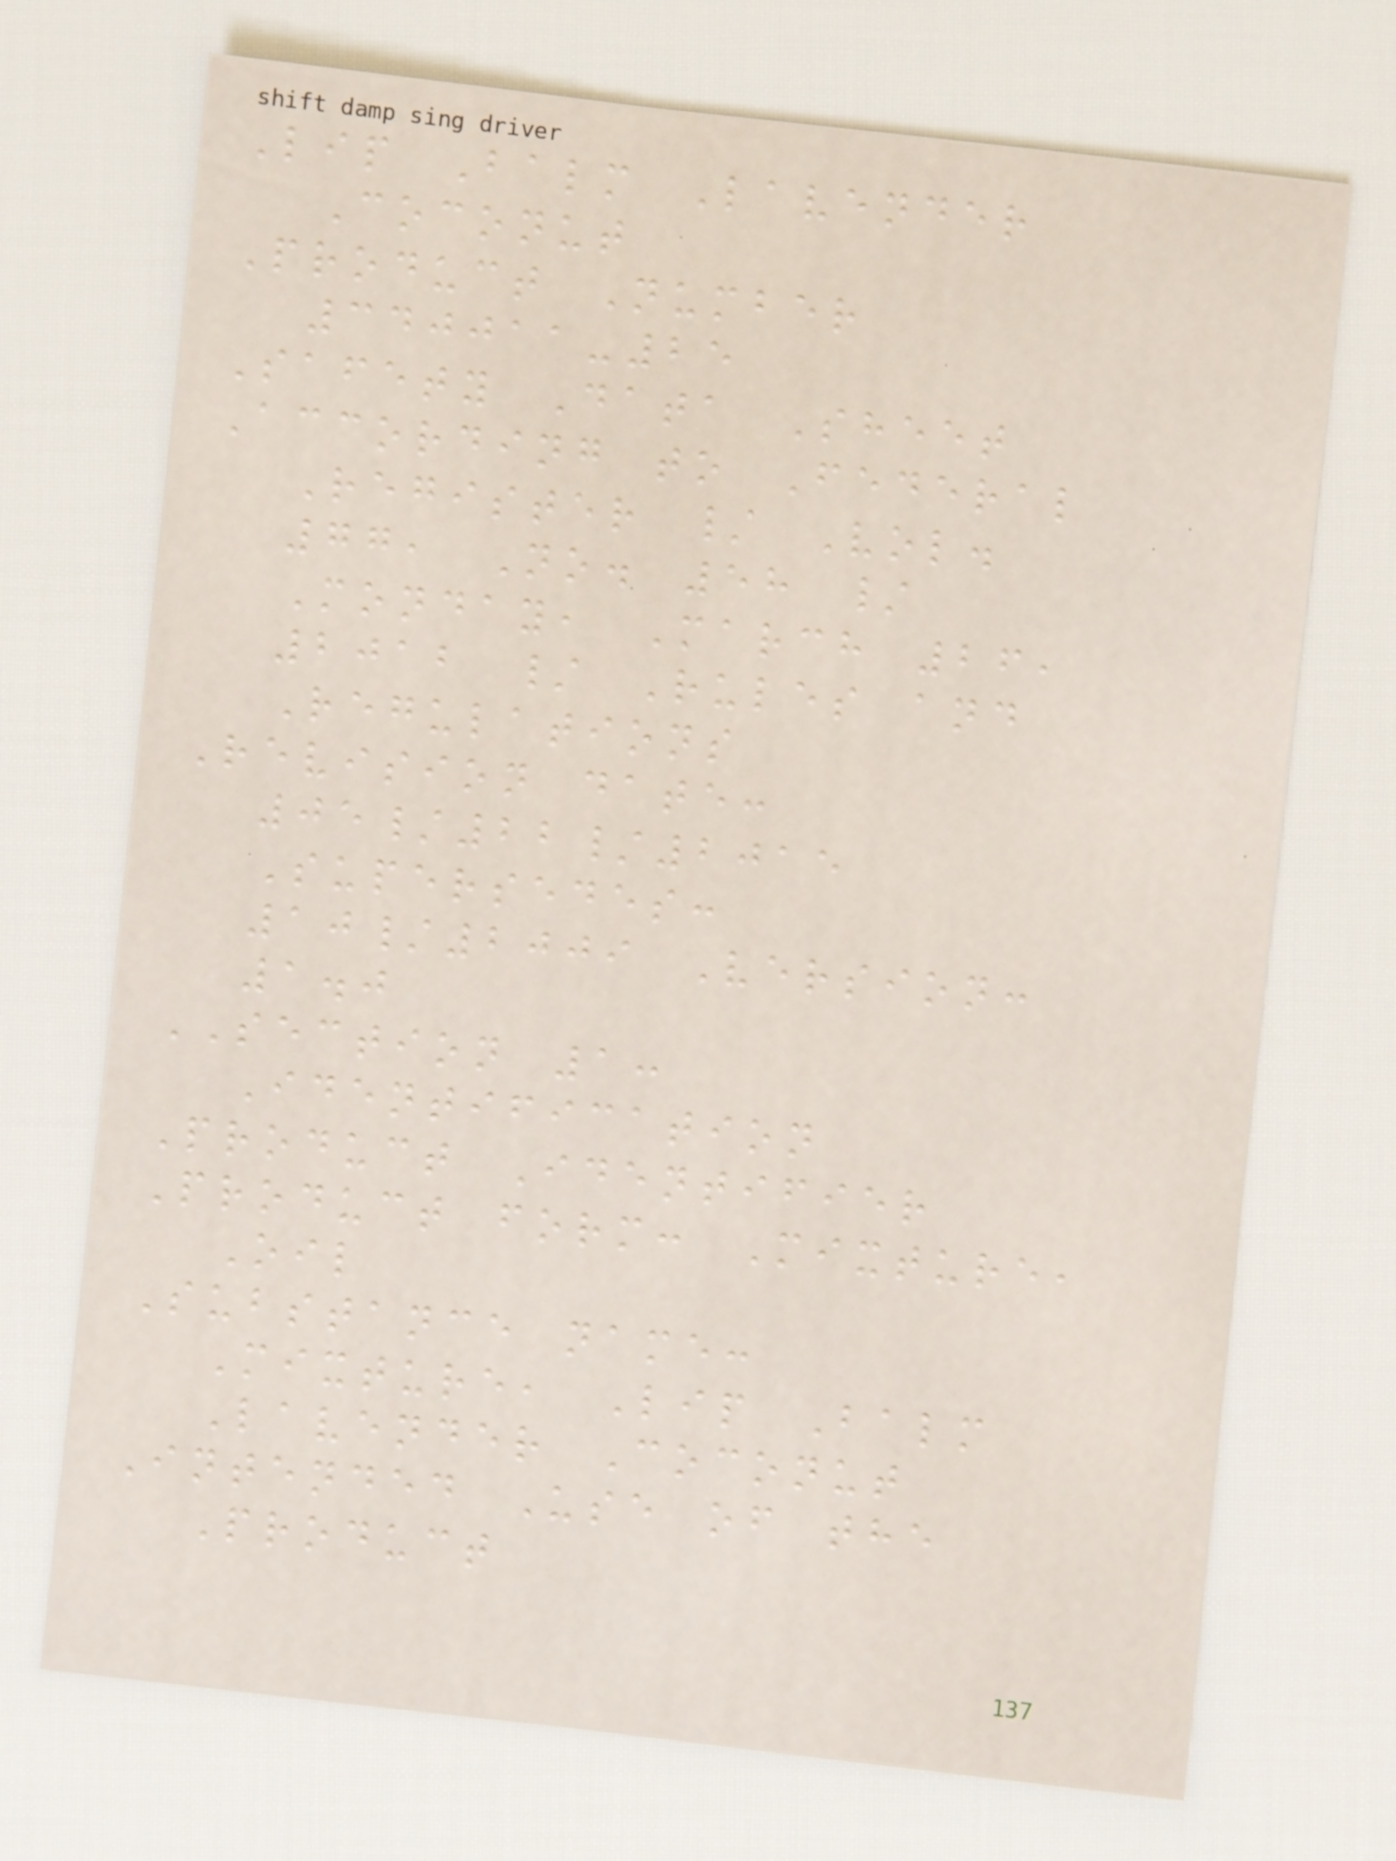Lip Balm Lavender
Coconut
Product Number
340011-25
Safety Data Sheet
According to Federal
Register / Vol.
77, No. 58 /
Monday, March 26,
2012 / Rules and
Regulations
Revision date:
05/22/2015
Supersedes:
10/2009 Version:
1.0
SECTION 1:
Identification
Product Identifier
Product form: Mixture,
Oil
Substance name:
Mixture, Lip Balm
Lavender Coconut
Intended Use of the
Product
